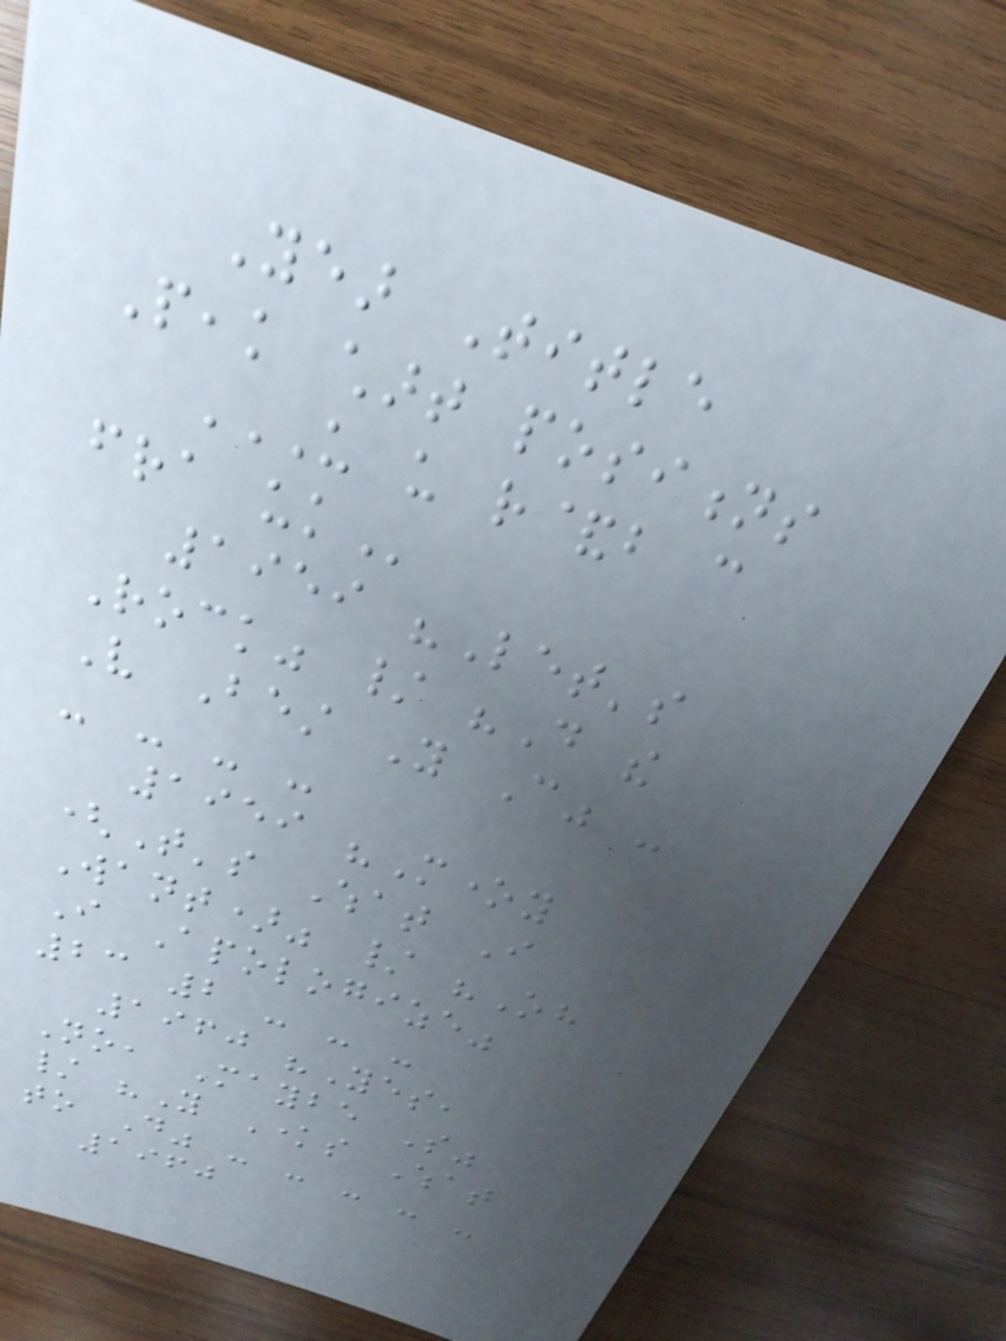Year Title
Peak chart positions
US US R&B CAN
FRA UK
1959 "Let's
Rock" / "Do the
Very Best You Can" -
- - - -
1959 "Money
(That's What I
Want)" / "Oh
I Apologize"
23 2 - - -
1960 "Yes,
No, Maybe So"
/ "You Knows What
to Do" - - - - -
1960
